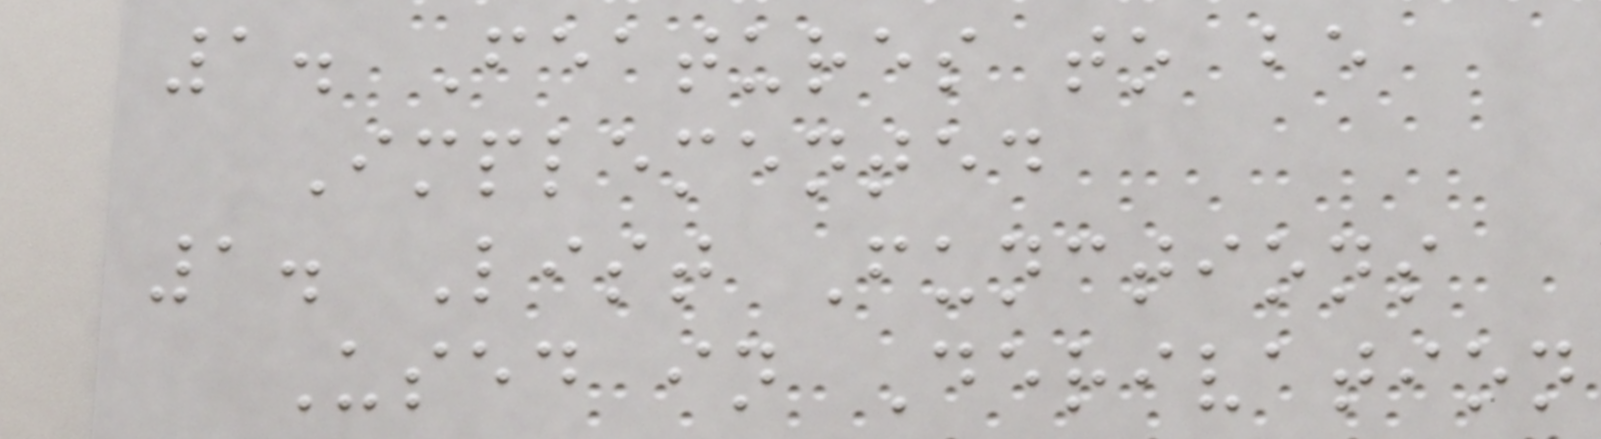1. Features to be
Implemented
1. List Functions
Used in Derivation
